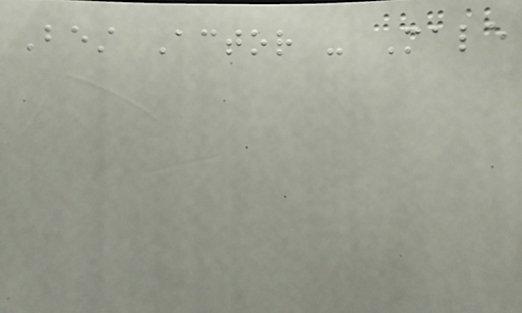Best Actor - Male
